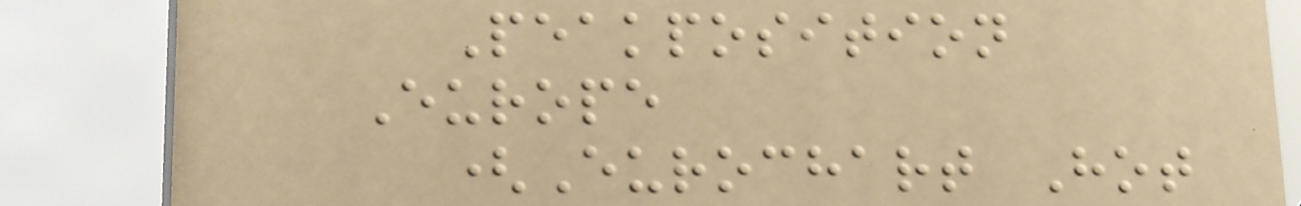Peakposition
Europe
(Eurochart Hot
